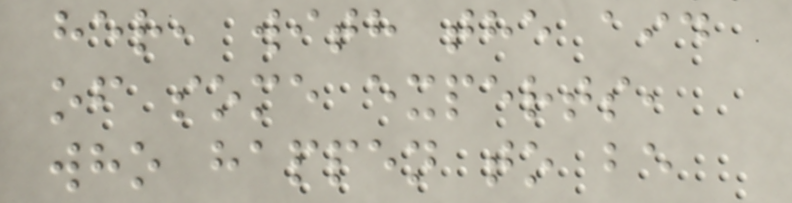her, with the aid
of some experts,
who happen to be
